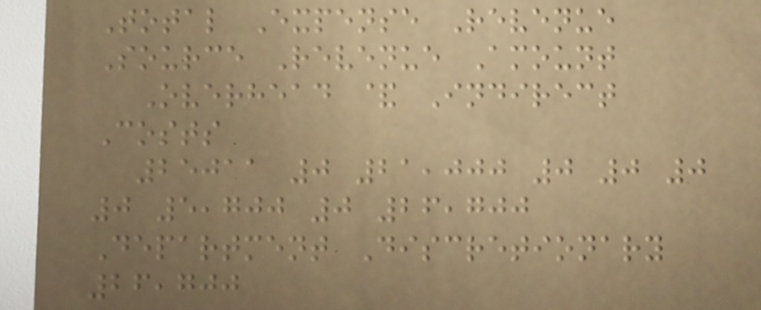Total Expense Revenue
Source Revenue Amount
Overhead & Indirect
Costs
25011 0 21,000 0 0 0
0 5,700 0 26,700
Department Discretionary
26,700
